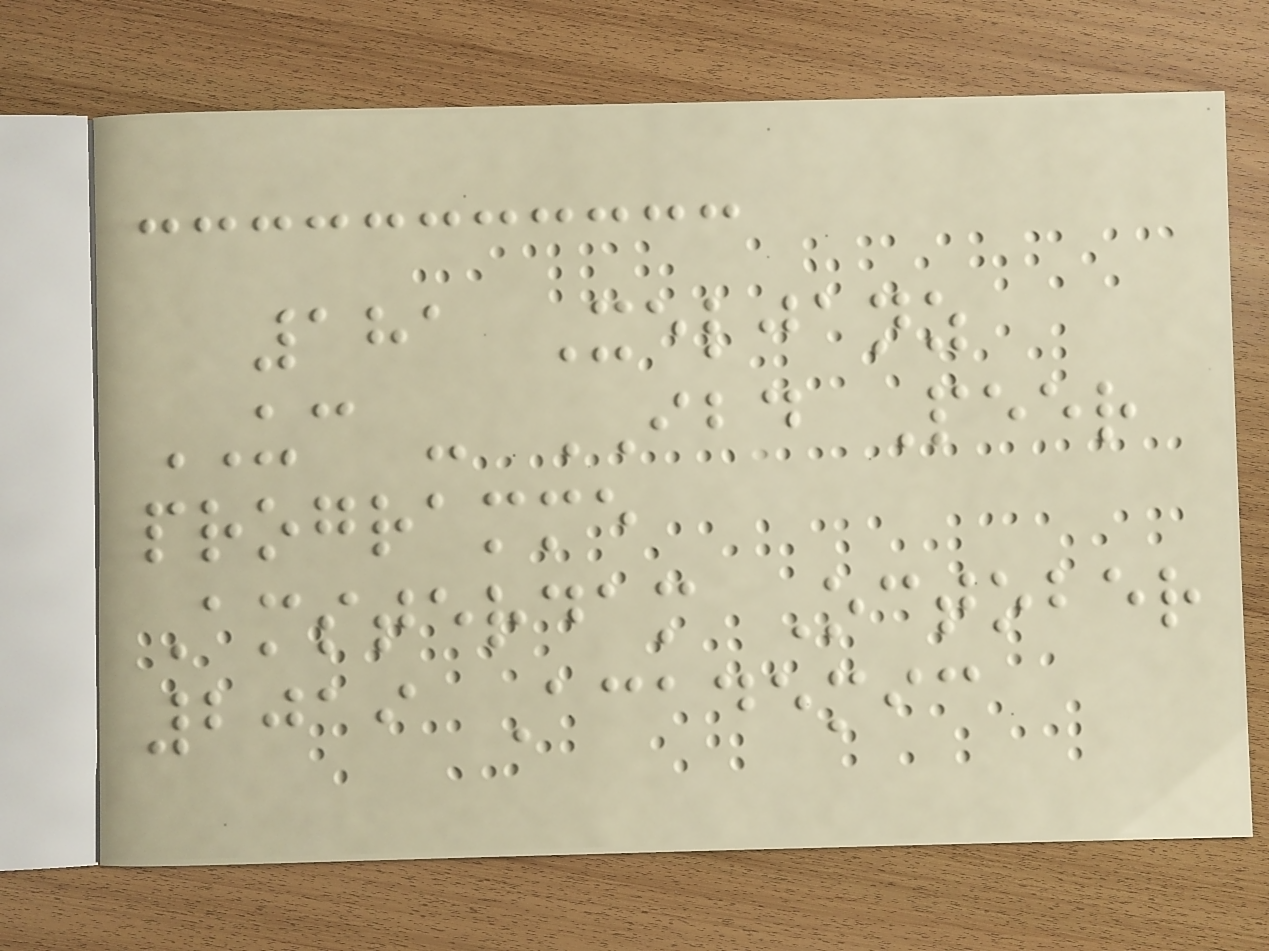181 Xeljanz
UC - IBD Peer
programme
Amsterdam October
2019 Academic
